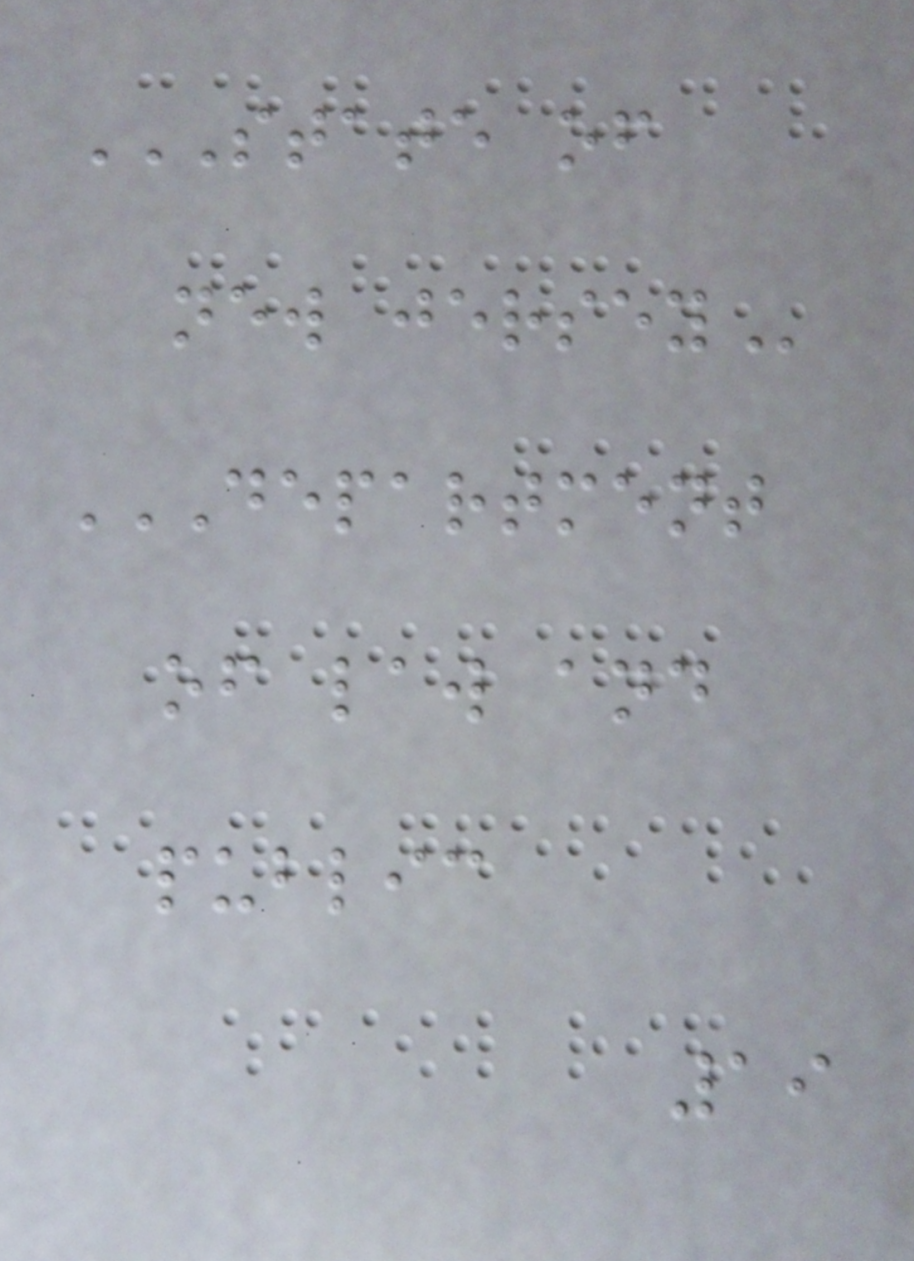STATE OF
NEW JERSEY
DEPARTMENT
OF LAW AND
PUBLIC
19
